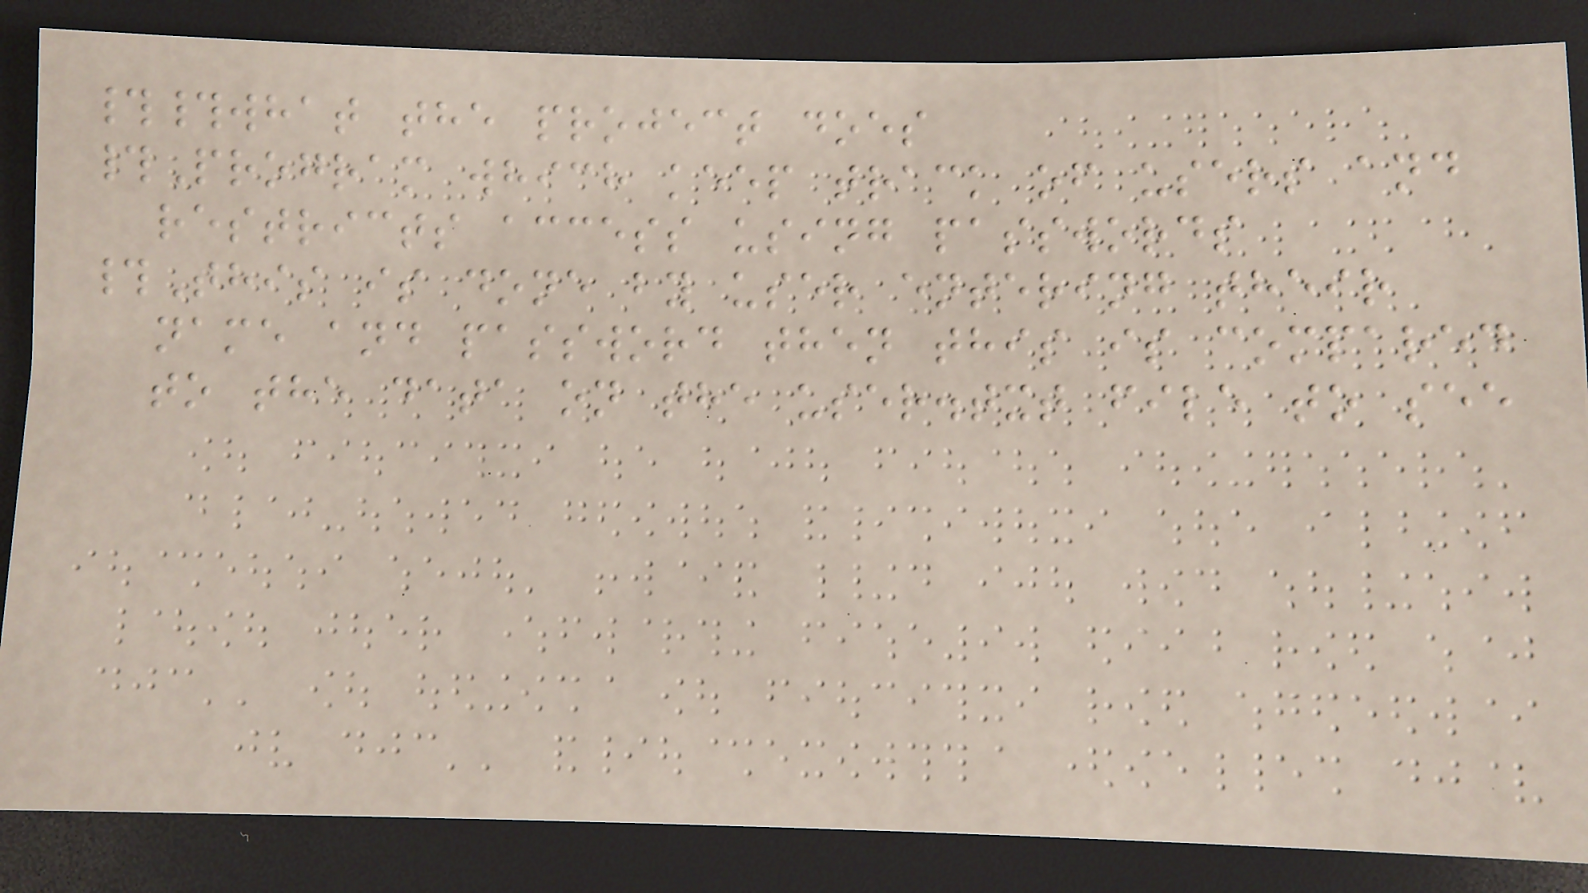##what the project does
#Program which keep track of users and
restricts access using passwords
#This is done by user entering their
name and password then this is compared
to the data on the user.txt file to see
